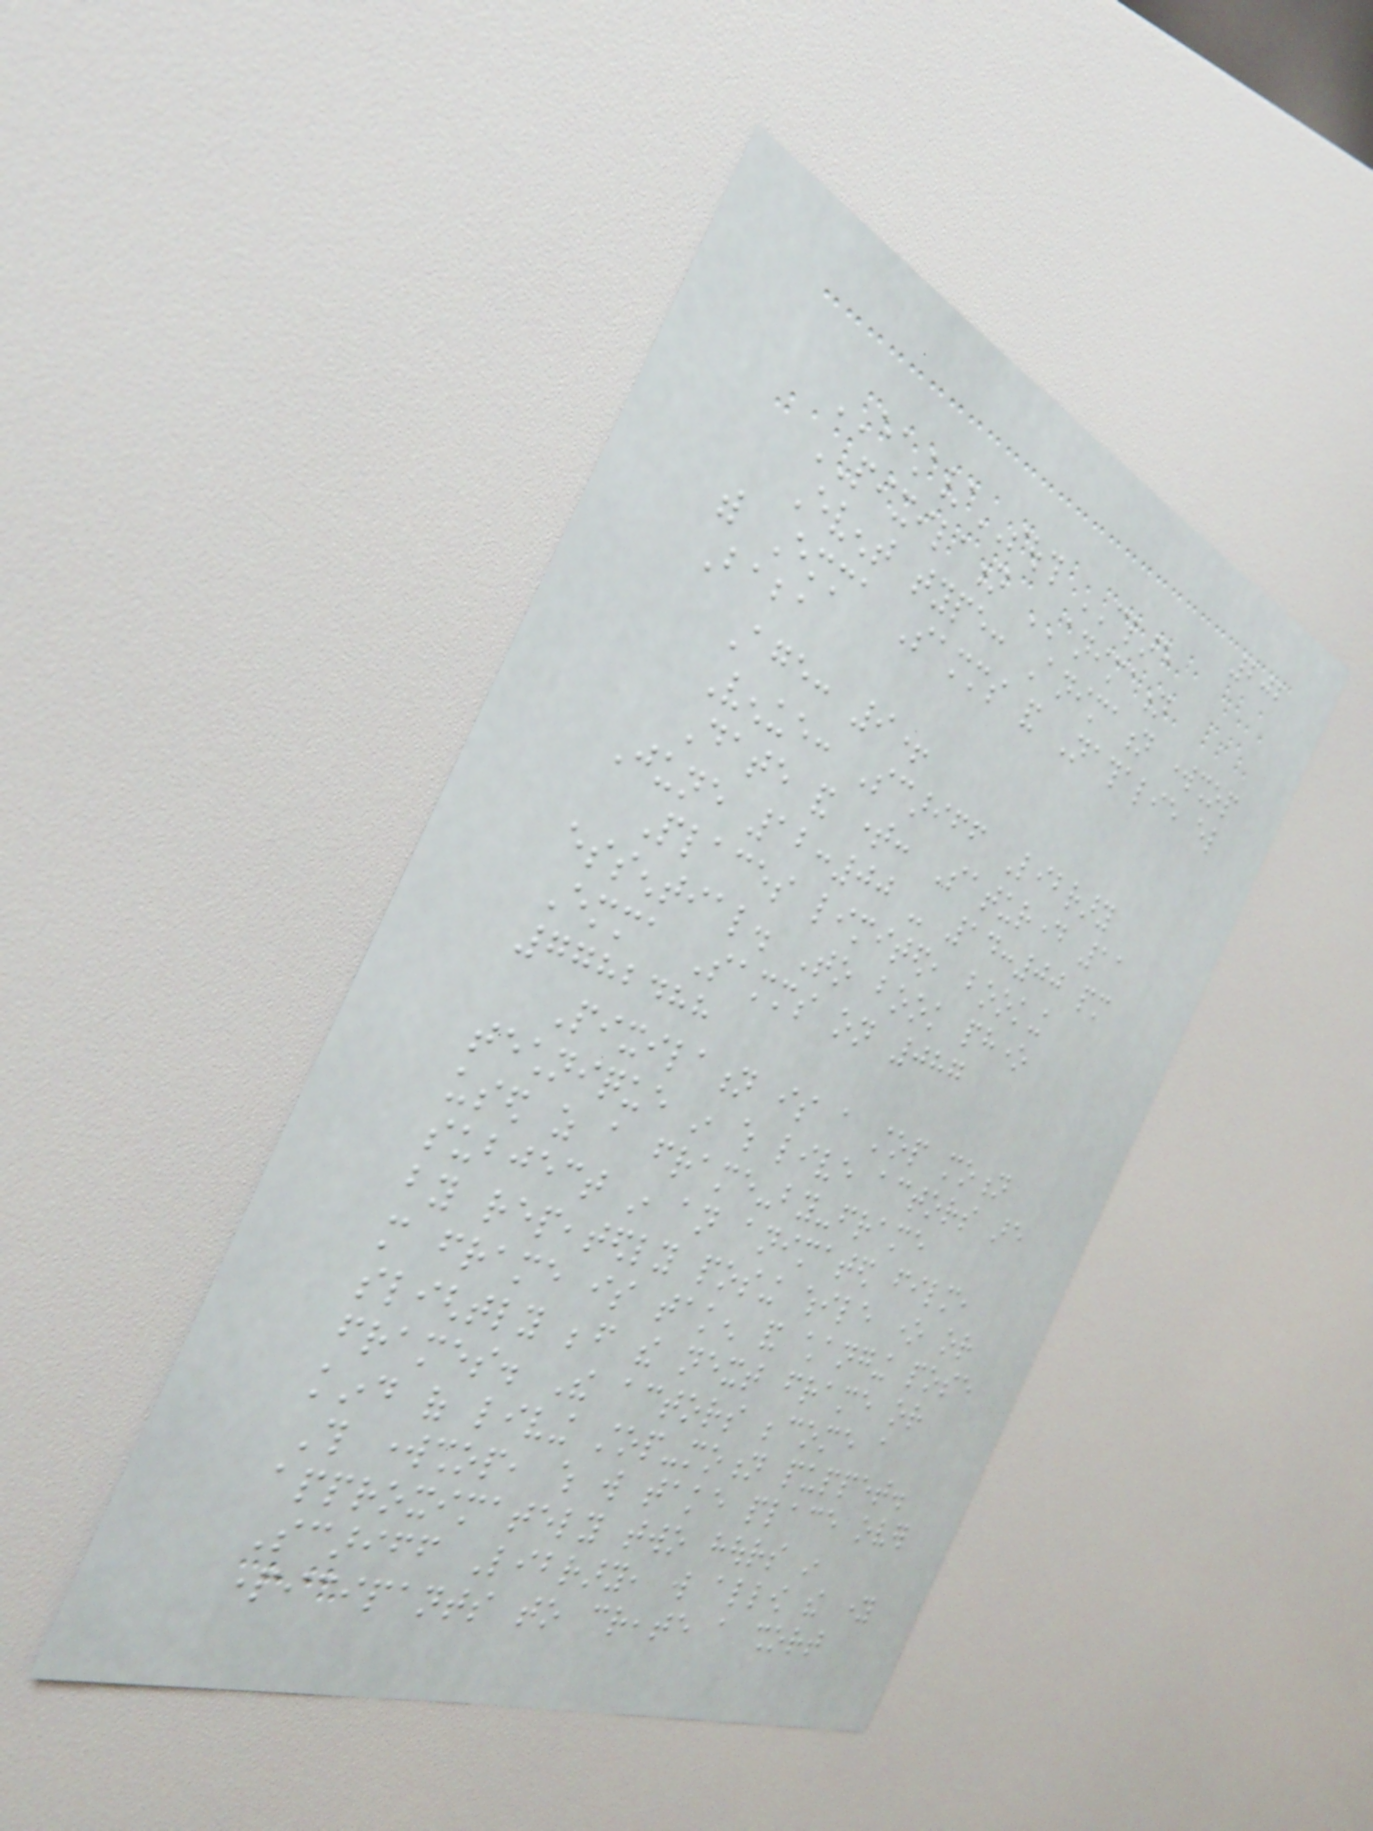202
EAST/SOUTH CLARE
PIXILATION ANIMATION
Event type: Animation workshop
with Emma Samms and Nathalie el
Baba
Age: 9+
Venue: Scariff Library
Date and time: Saturday 11
June 12:00 - 14:00 pm
Places limited, booking
essential. To book phone
Emma Samms on 087
7782488
Pixilation is a stop motion
technique in which live actors are
used as a frame-by-frame
subject in an animated film,
by repeatedly posing while one or
more frame is taken and changing pose
slightly before the next frame or
frames. The actors become a
kind of living stop-motion puppet.
This workshop, which will take place over
approximately two hours in
Scariff Library, will allow the young
participants to create a short
